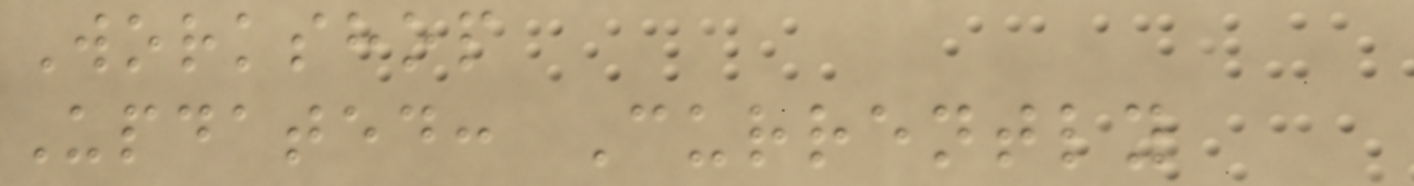Workshop
Updated: Currently
